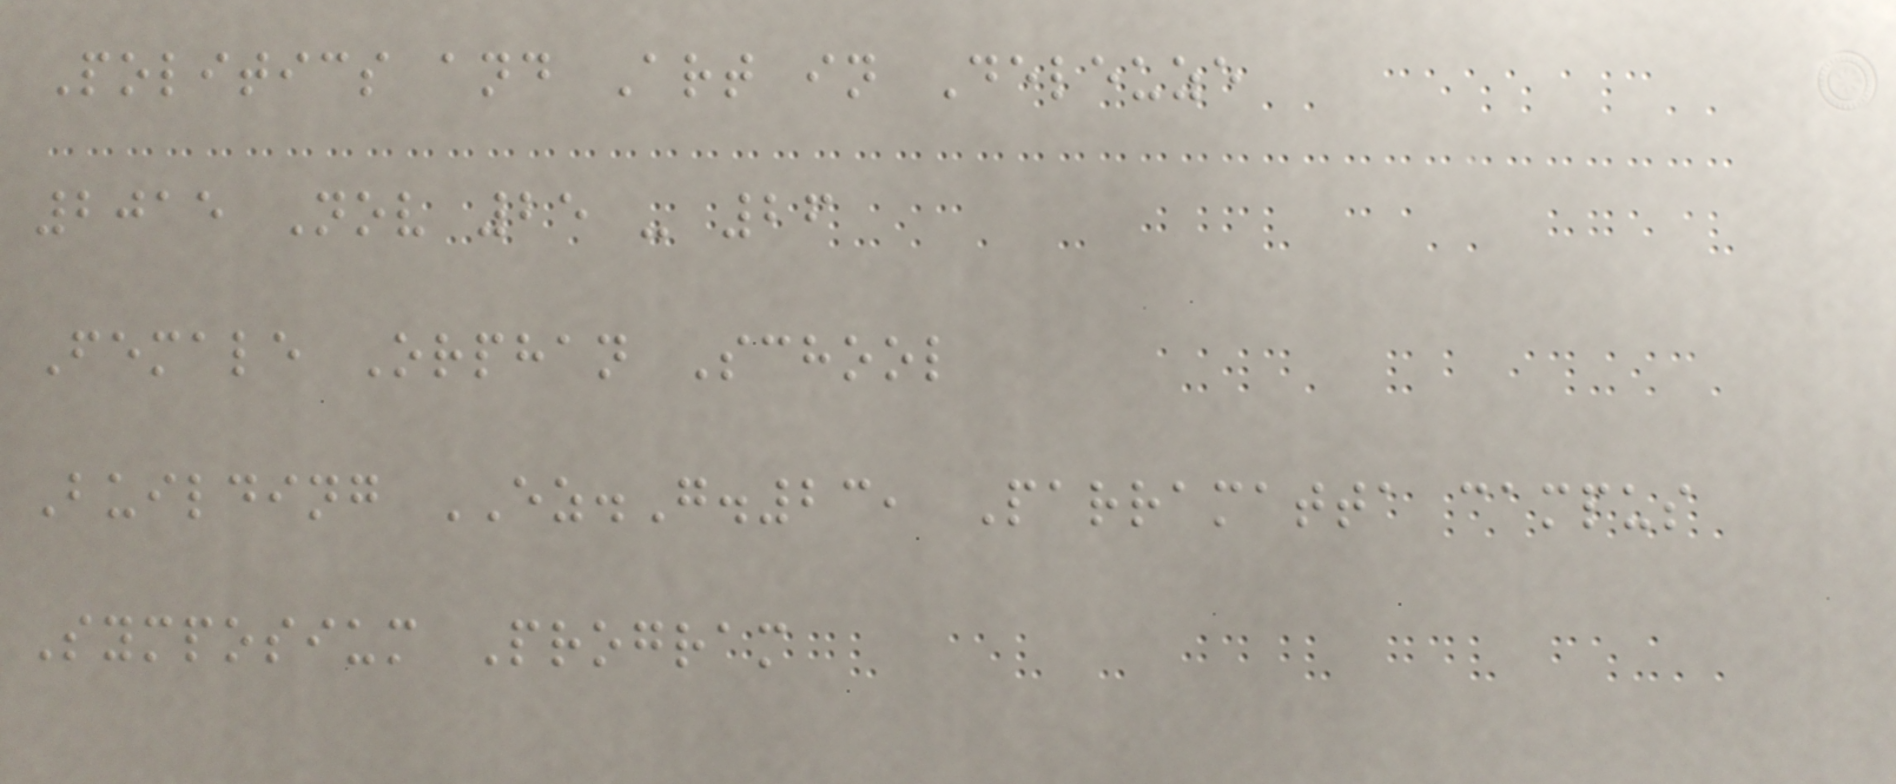Politics and Art in Deleuze
2015 Nov 25 - 26
Female Orphan School
Building EZ.G.23, Parramatta campus
Symposium Program
